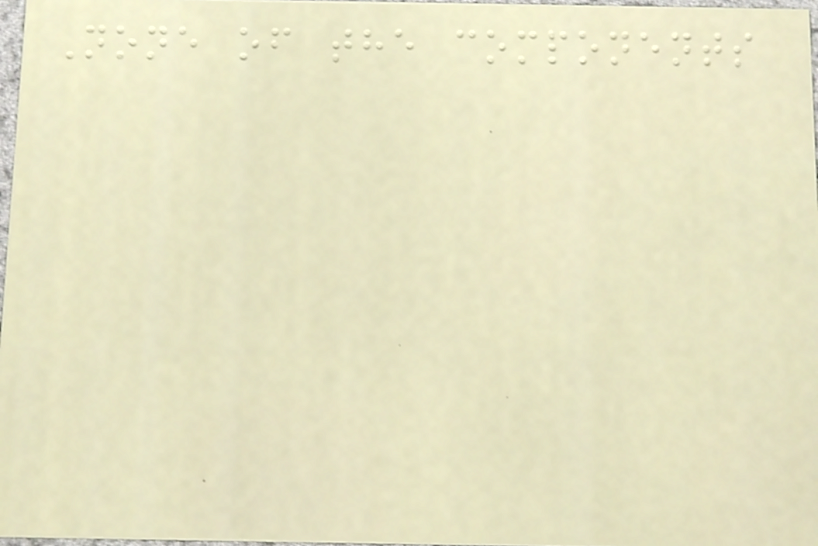None of the components
